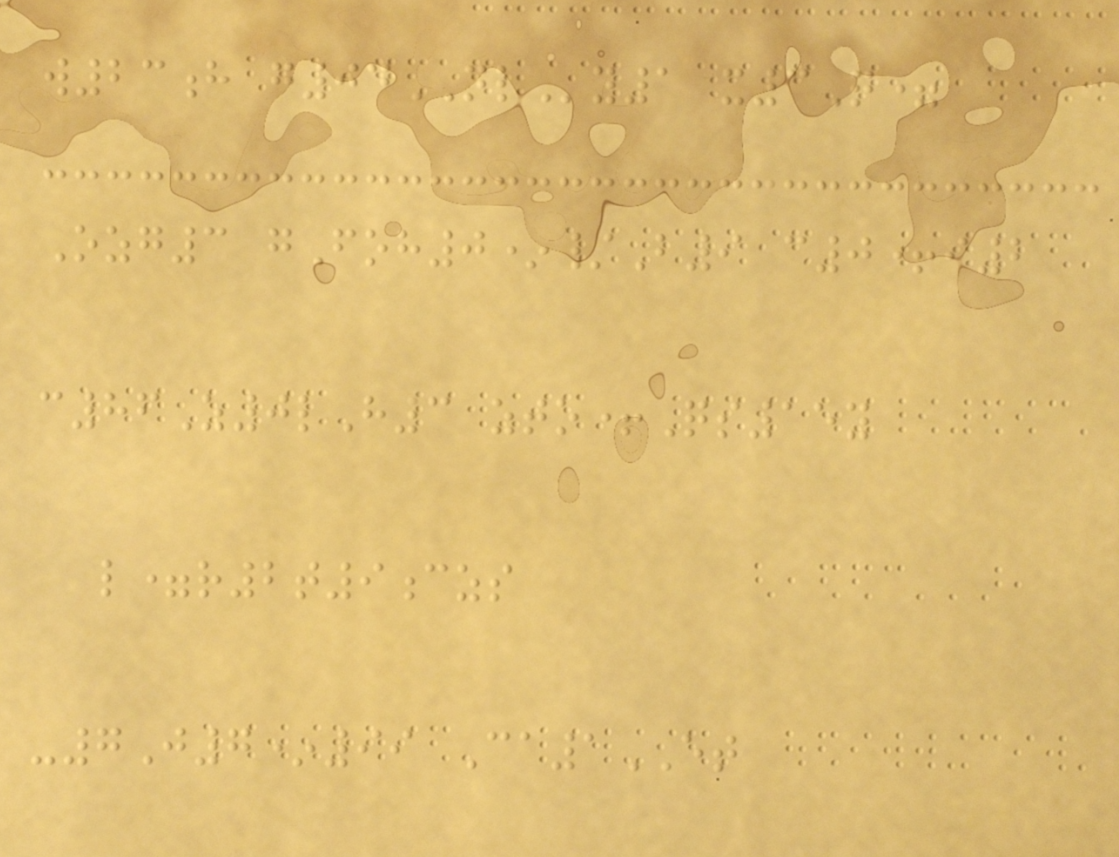w23h g04NLy1 x3Q=
Ozg3 gFoh0*/B9 c0+i2
c86Z0lH3 zto+Qs15y
l=r2t9czs
-7J7*99 Ca1ET
